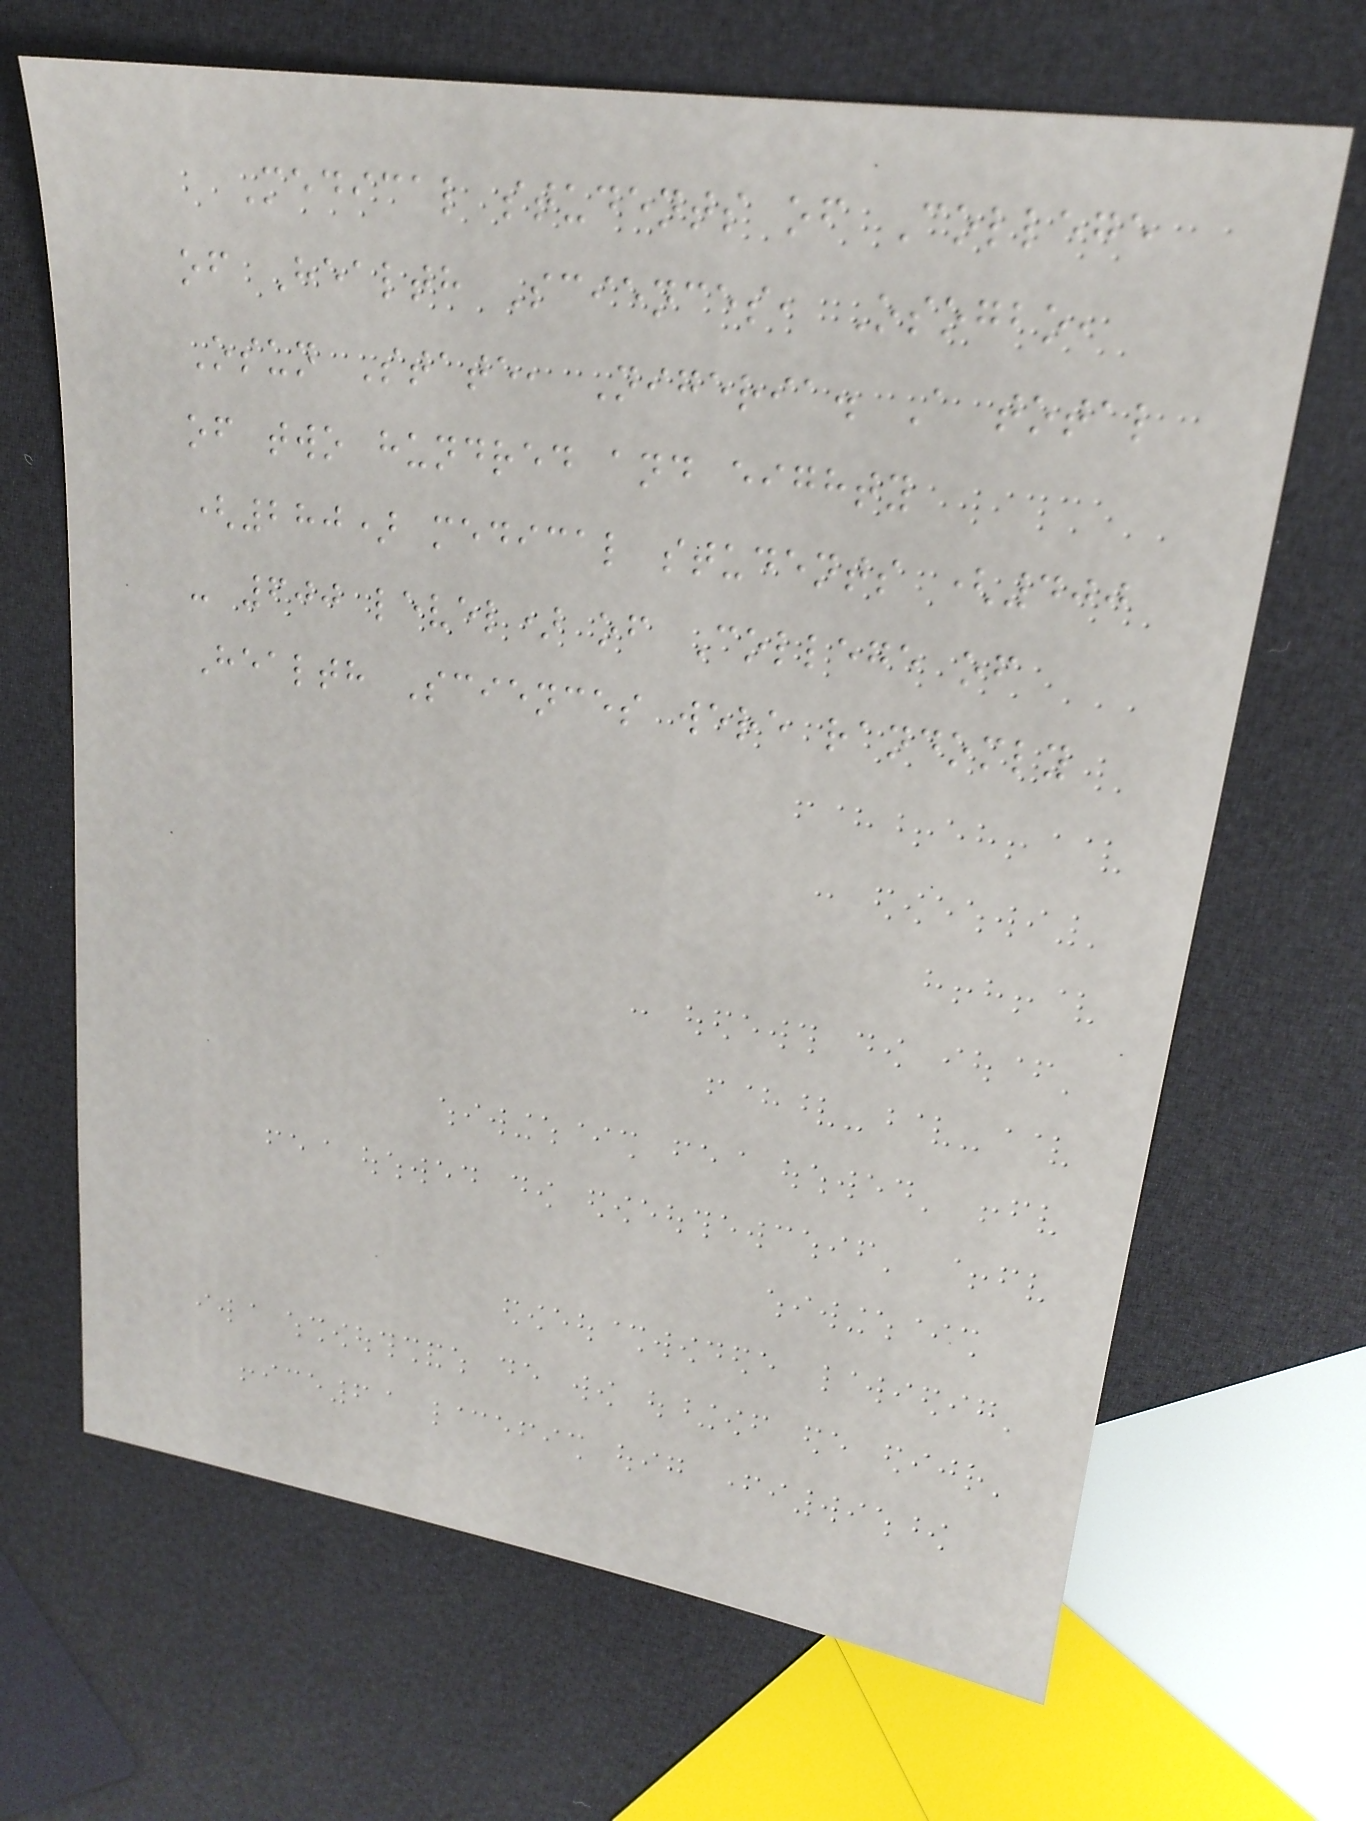Medical students of College
of Health Sciences, Osogbo,
Osun State, Nigeria. A total
of two hundred and eighty
(280) medical students (400
- 600 level) of College of
Health Sciences were randomly
